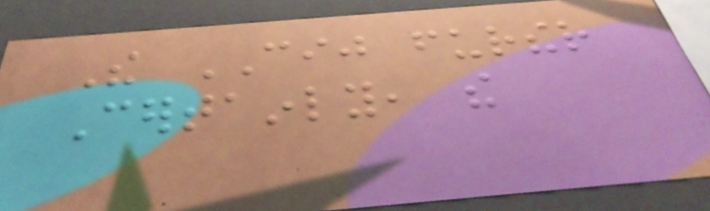The CIJ further
Certainly, the
